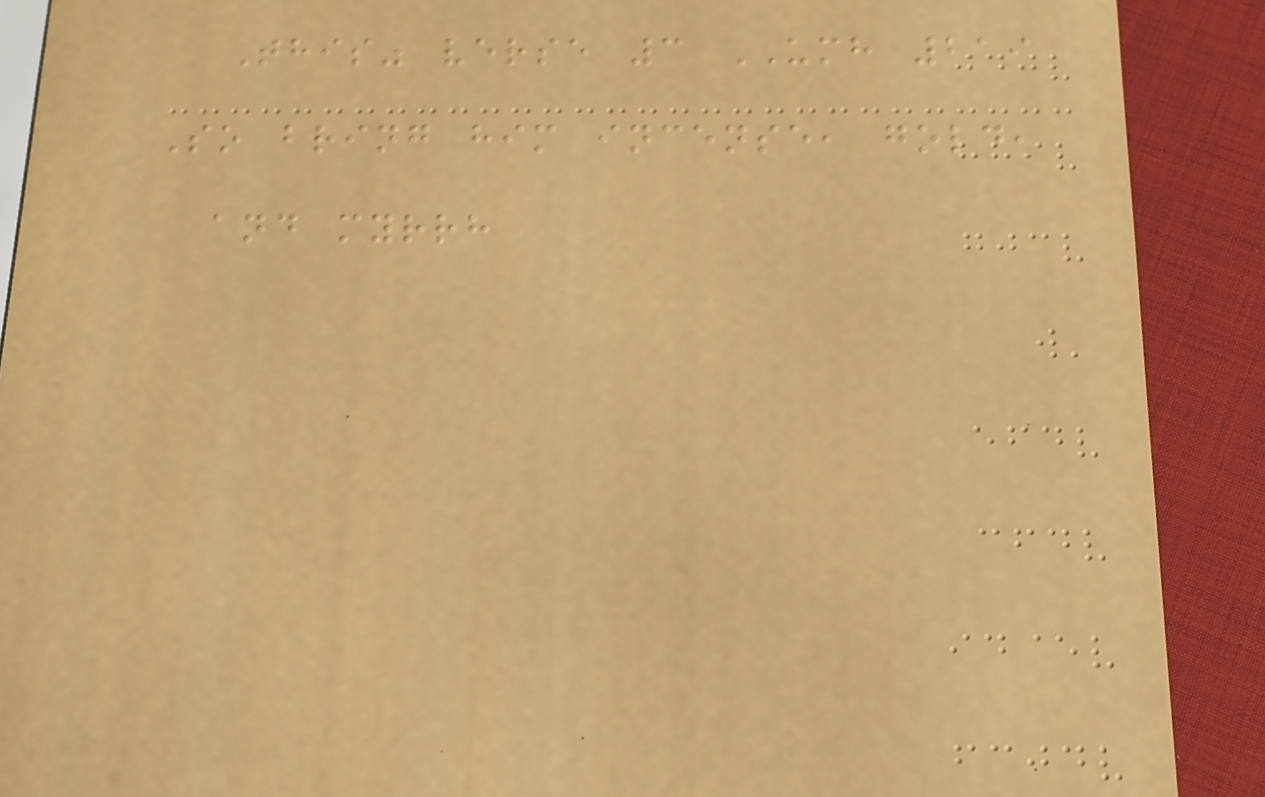This" verse 3 UMH 219
So bring him incense, gold,
and myrrh
